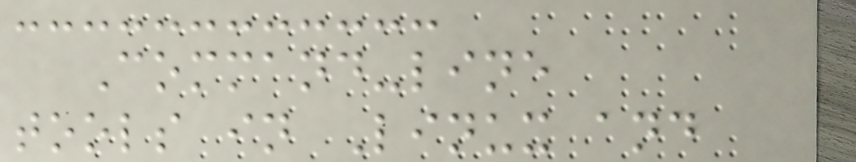Command-line
tools in Linux and
